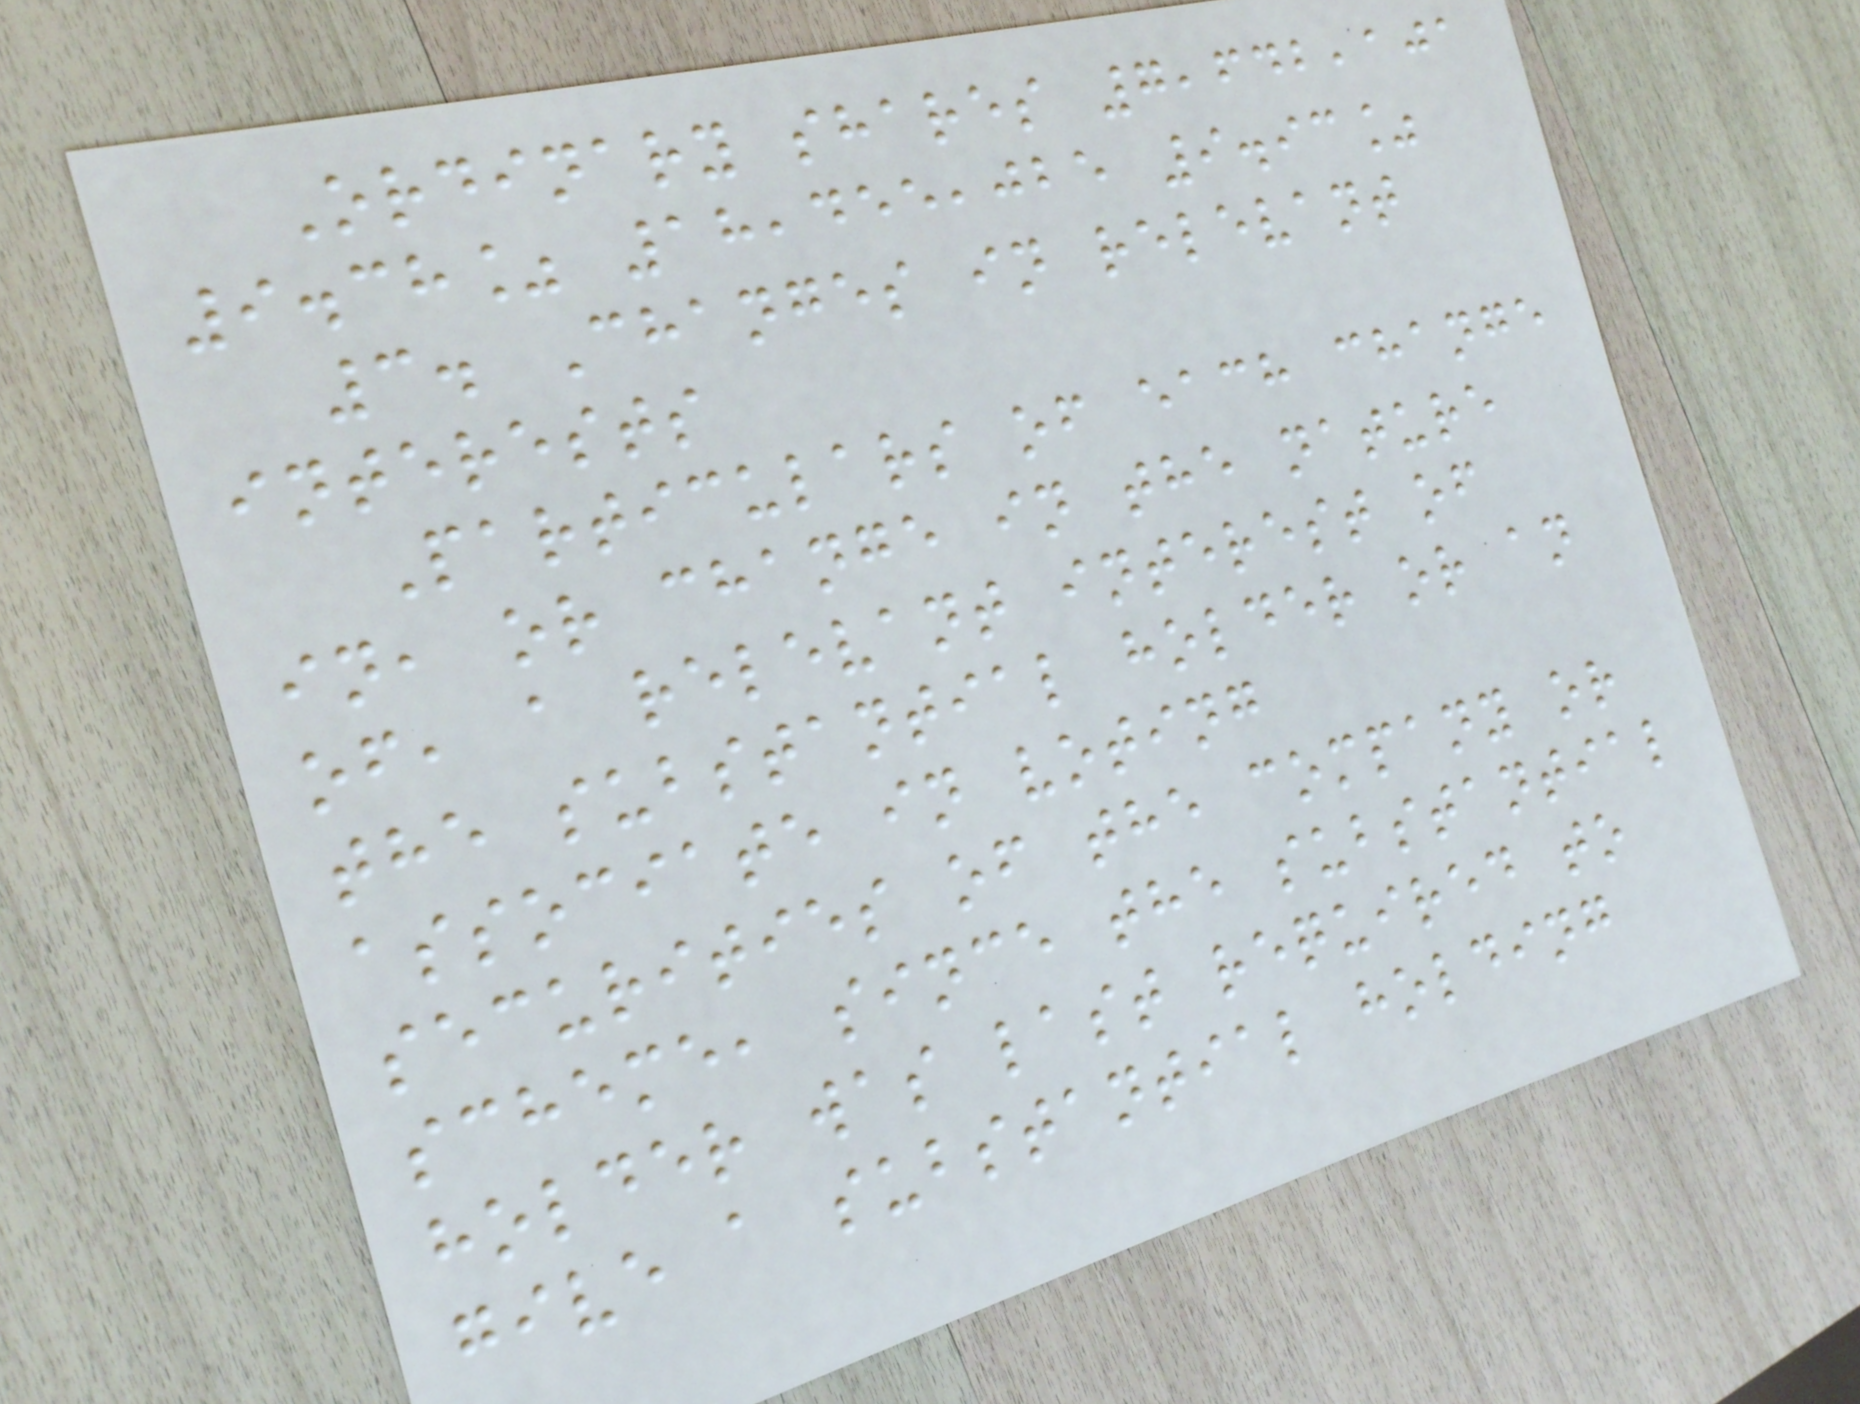Ordinary shares 7,642,101
9.38% 18,455,025 9.93%
3. Changes in relevant
interests
Particulars of each change
in, or change in the nature
of, a relevant interest of
the substantial holder or an
associate in voting
securities of the company or
scheme, since the substantial
holder was last required to
give a substantial holding
